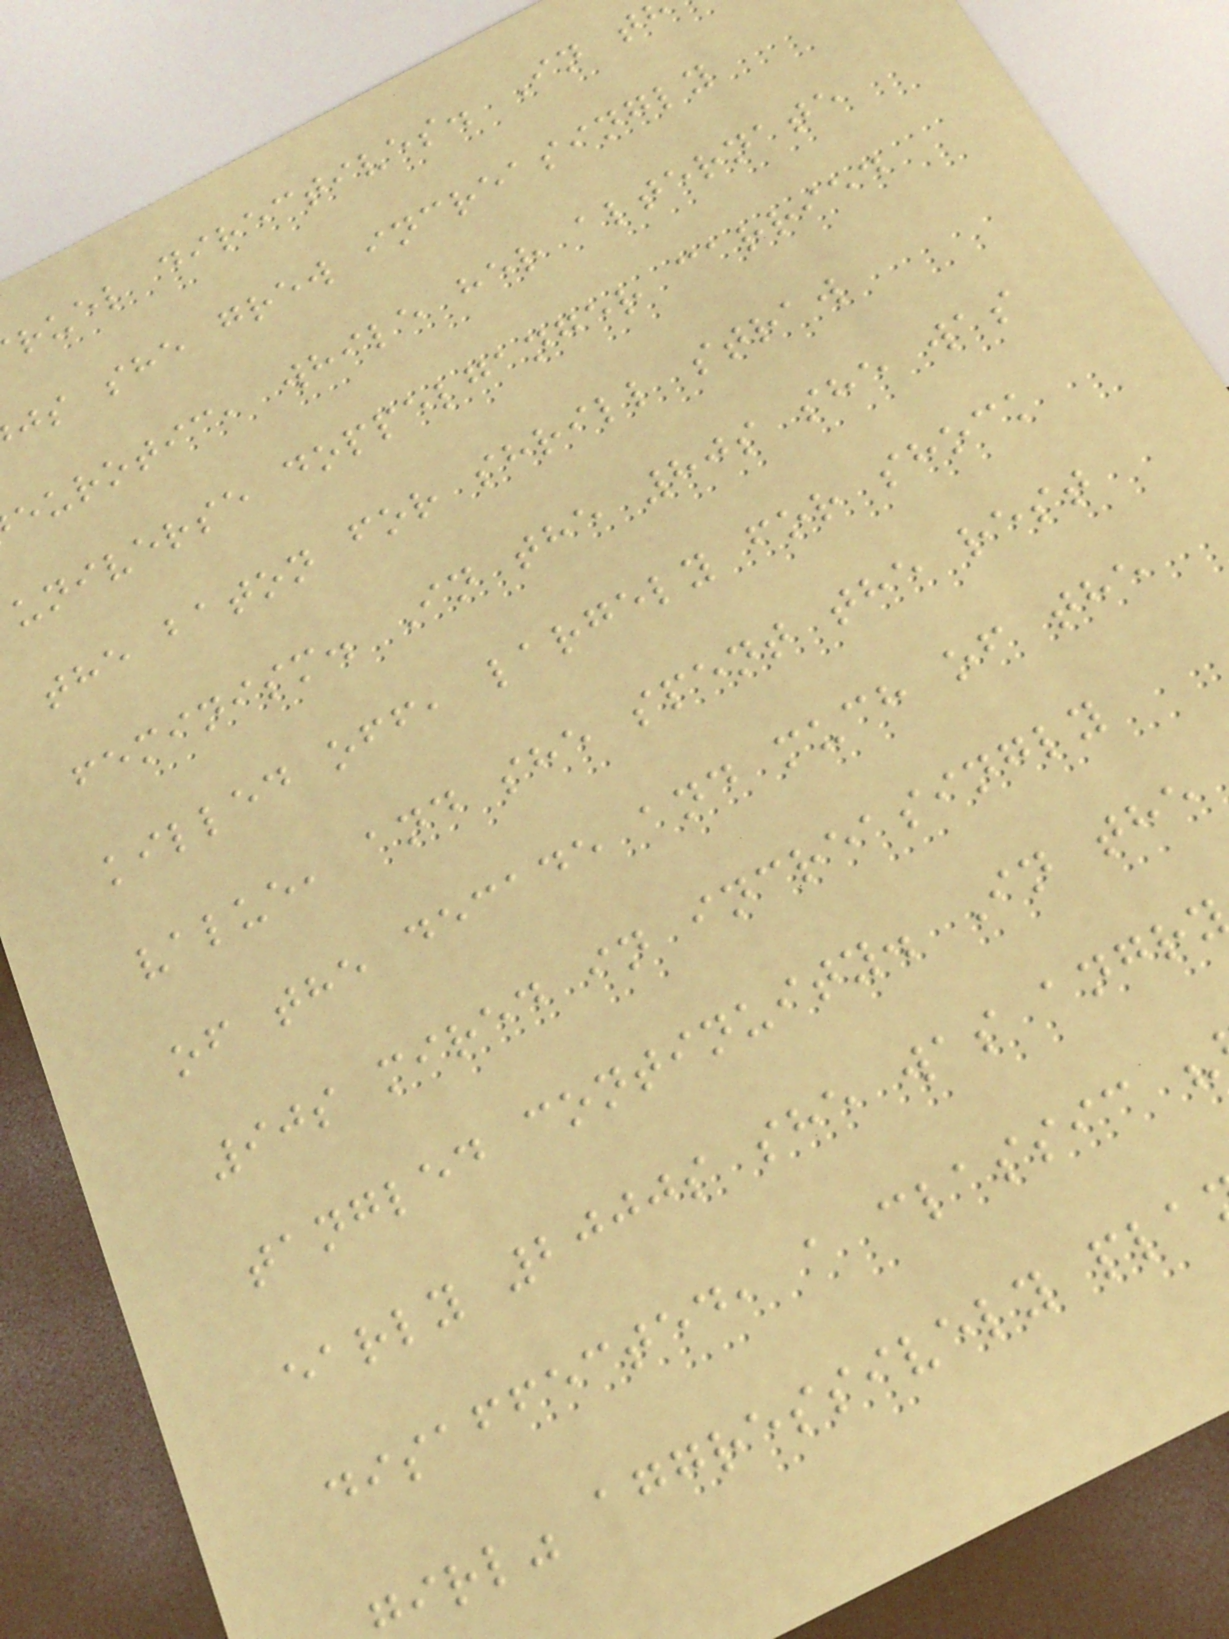ruel directives. In t
js she grew increasingly
eurotic, while her alternate
universe doppelganger carried
the baton for shrill straw
feminism. In the 80s she was
killed off, largely for shock
value, and she spent the rest
of the decade and much of the
90s mired in increasingly
tangled continuity. In the
early 2000s she was angr
disaffected, a classic
irl" aggressively pla
